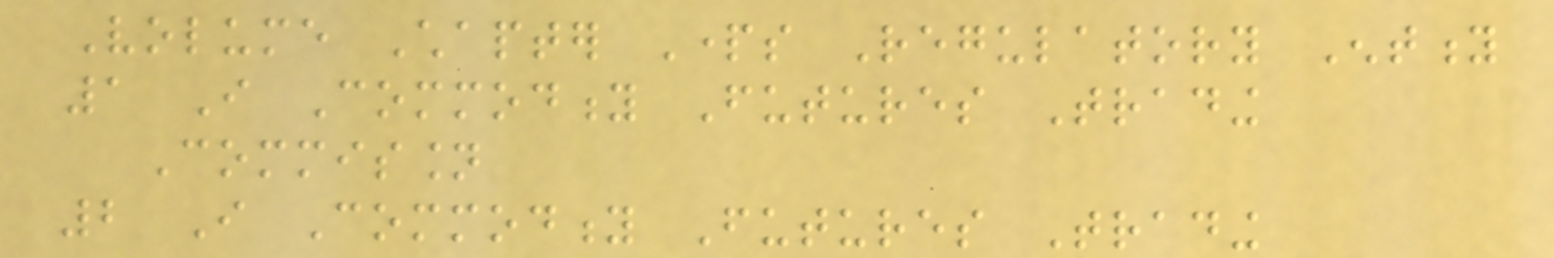Volume Chapter Parts Regulatory Entity
1 I Commodity Futures Trading
Commission
2 I Commodity Futures Trading
